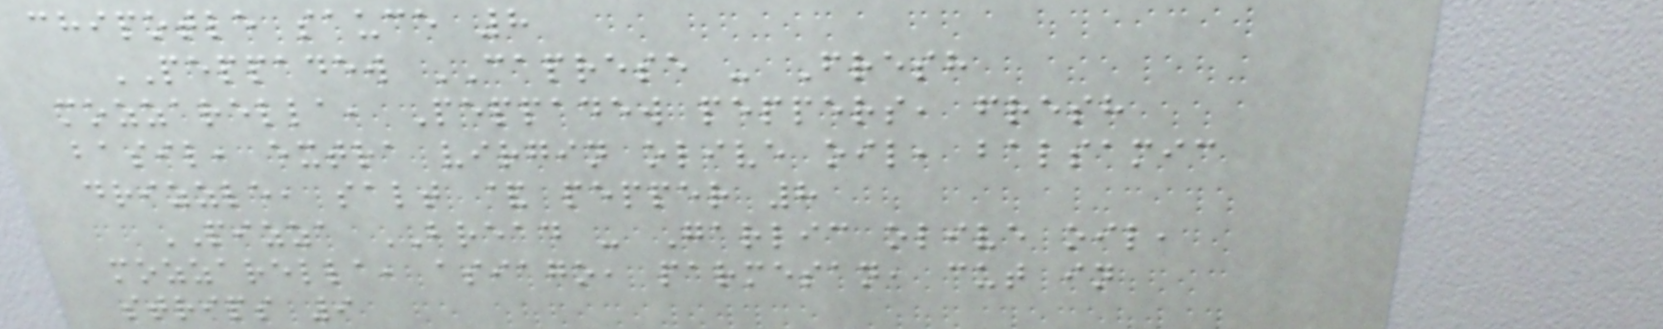chipotle sauce 8
PEPPADEW CAPRESE - Fresh
mozzarella, Peppadew peppers, fresh
basil, extra virgin olive oil, balsamic
drizzle, salt & pepper 8
PIZZA BREAD - Garlic olive oil,
mozzarella, asiago, parmesan, cut in
strips 9
